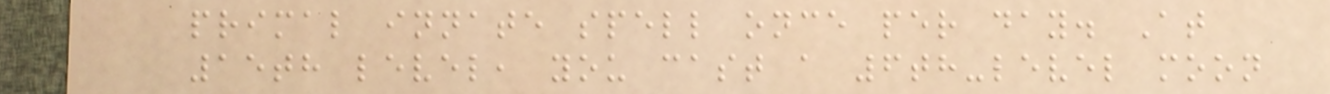primal innate spell once per day. At
15th level, you cast a 6th-level moon
